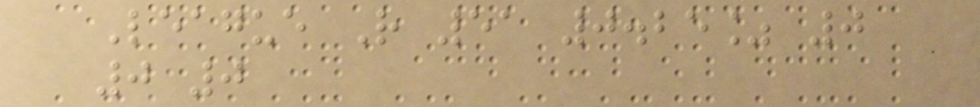League R 51 0.25% 0
0 0
